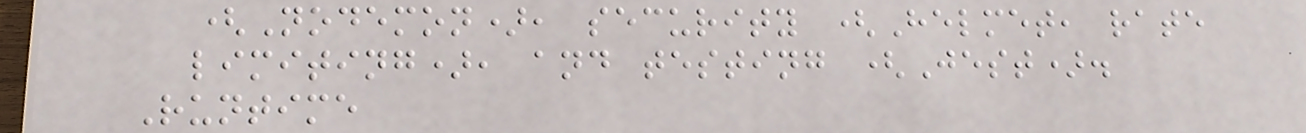(Nodemon), security (Helmet, rate
limiting), and testing (Jest).
Runtime
